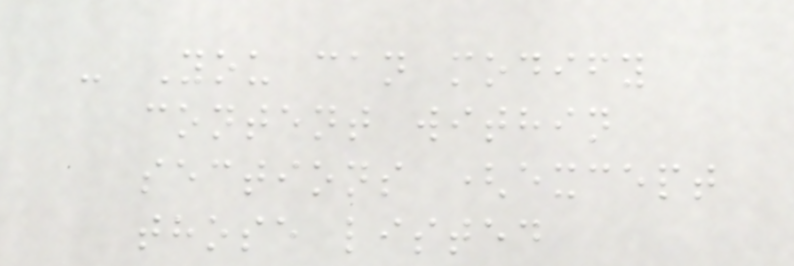- You can modify
content within
sections (except
those listed
